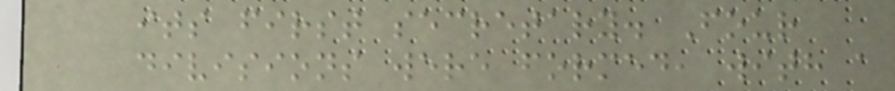its first secretary. Four
divisions were formed, with a
